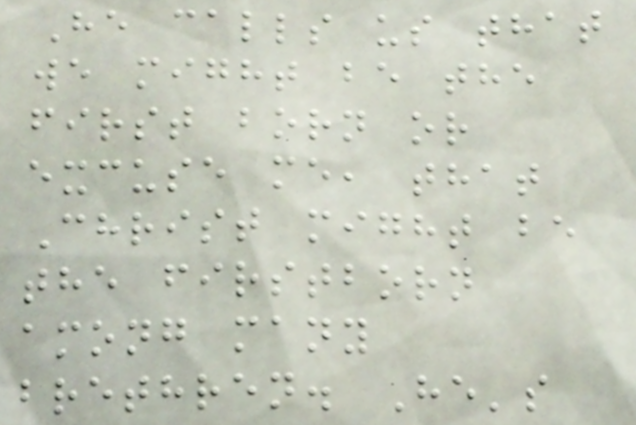He calls us that
we might be the
first born or
excuse me, that
Christ might be
the firstborn
among many
brethren. He's
